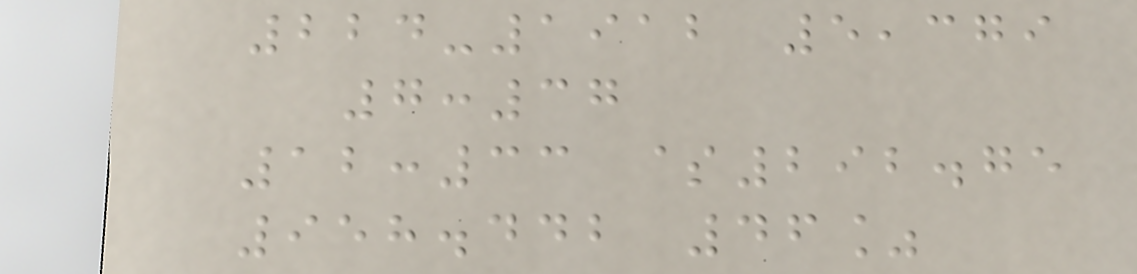224-1912 5,379
7:37
12:33 $292.75
958.442 46%
